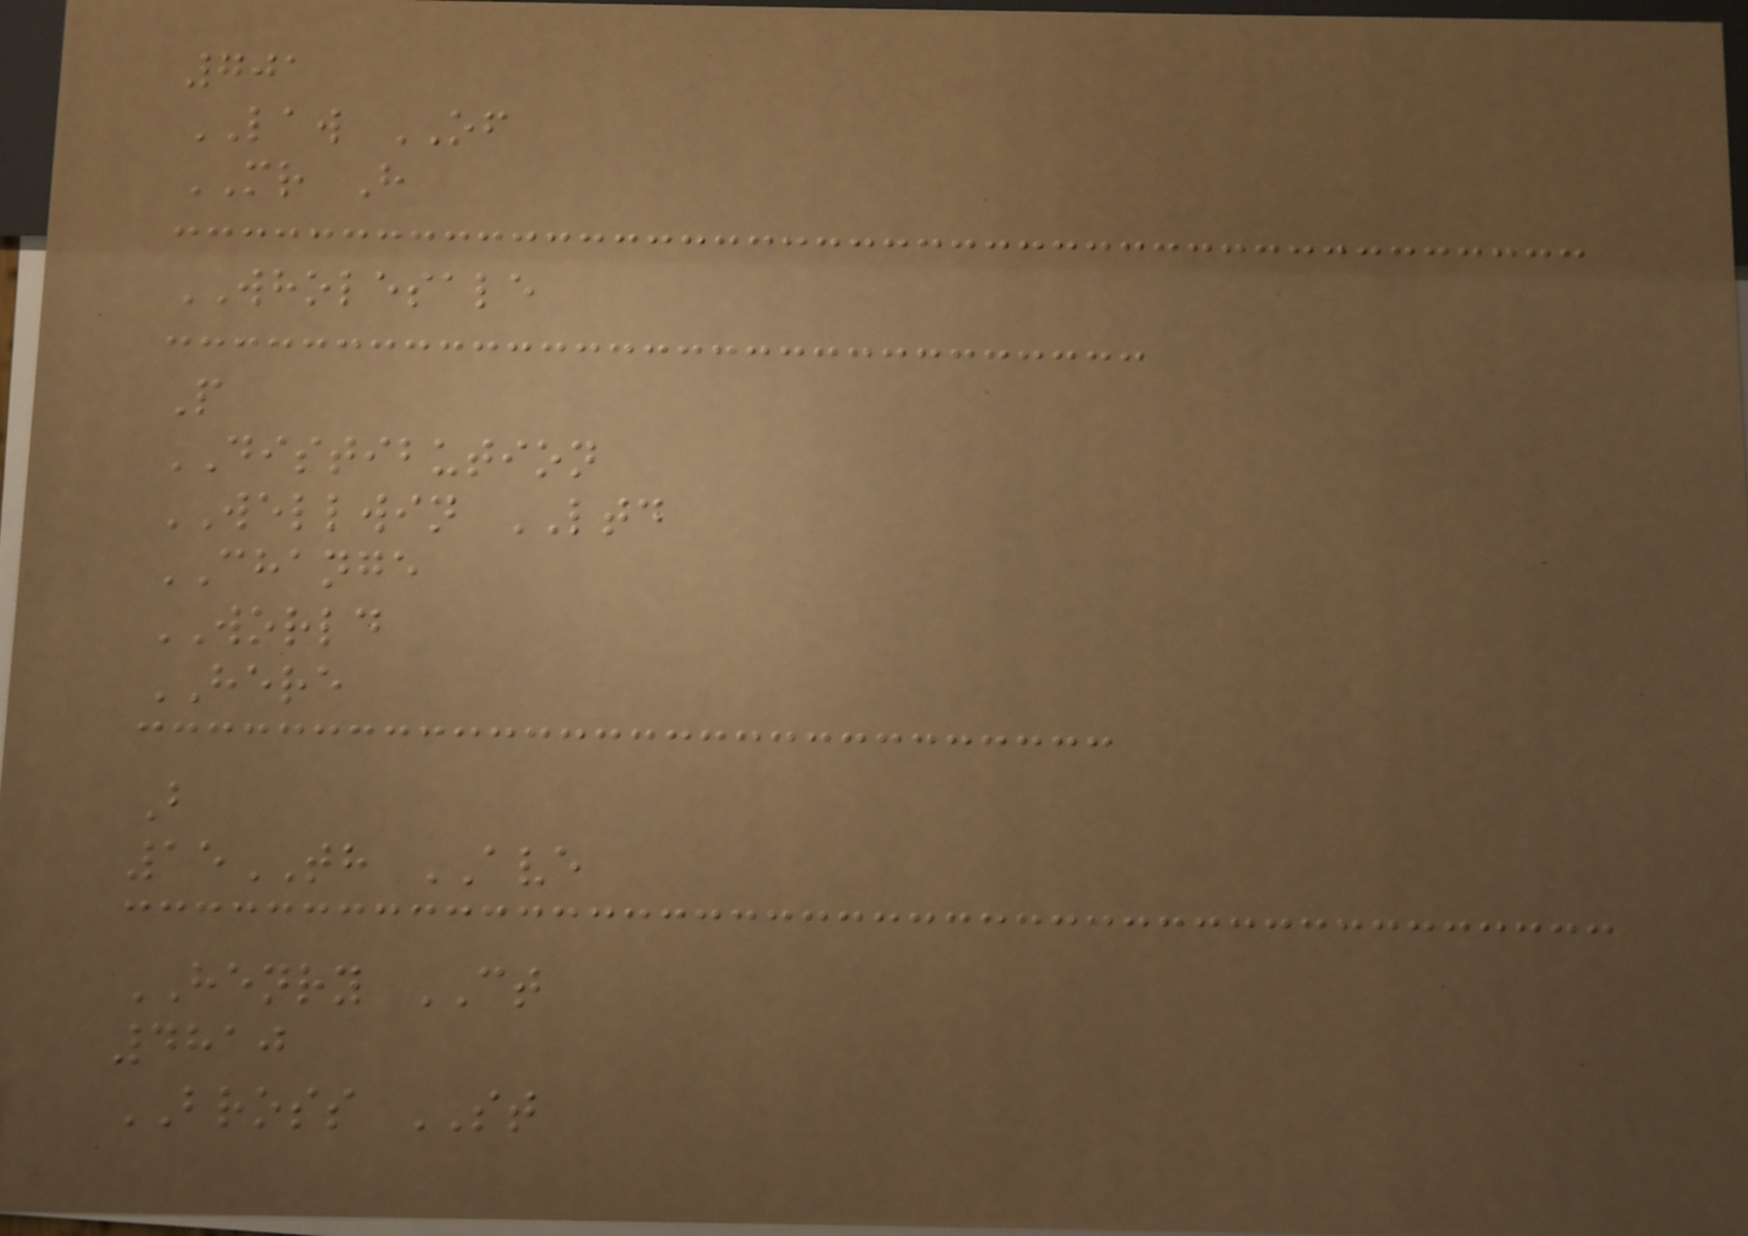701
LAW OF
MR H
WHOLESALE
P
DISTIBUTION
WELLWIN LTD
CHANGE
WORLD
HERE
B
15TH AVE
HENRY CT
4810
BROSS ST
